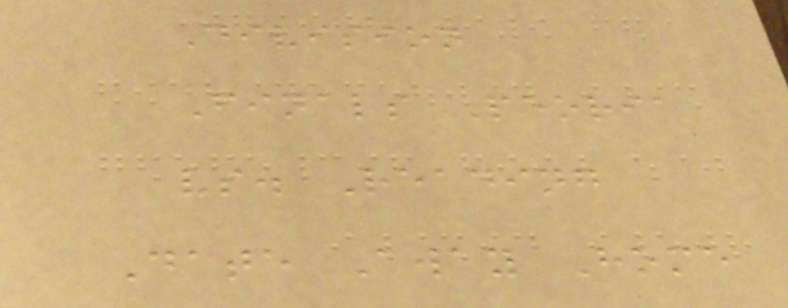Division
Finals Peoria
vs. Reading
Date Away Home
